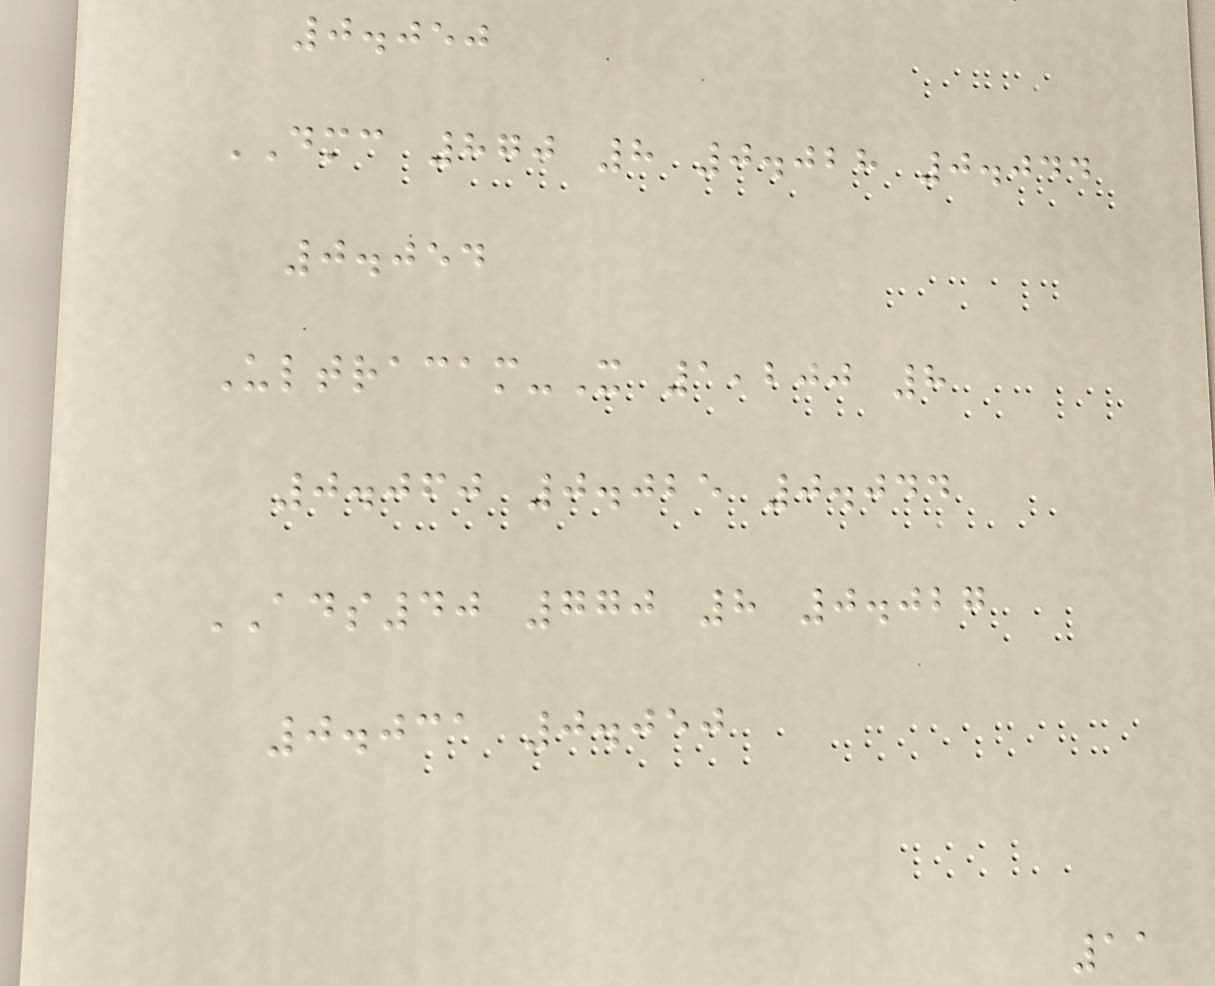0.050
DMC 870 8 0.028 0.044
0.054
Ultracam-X 1,200 8
0.060 0.025 0.044
ADS40 770 8 0.027
0.031 0.050
11
